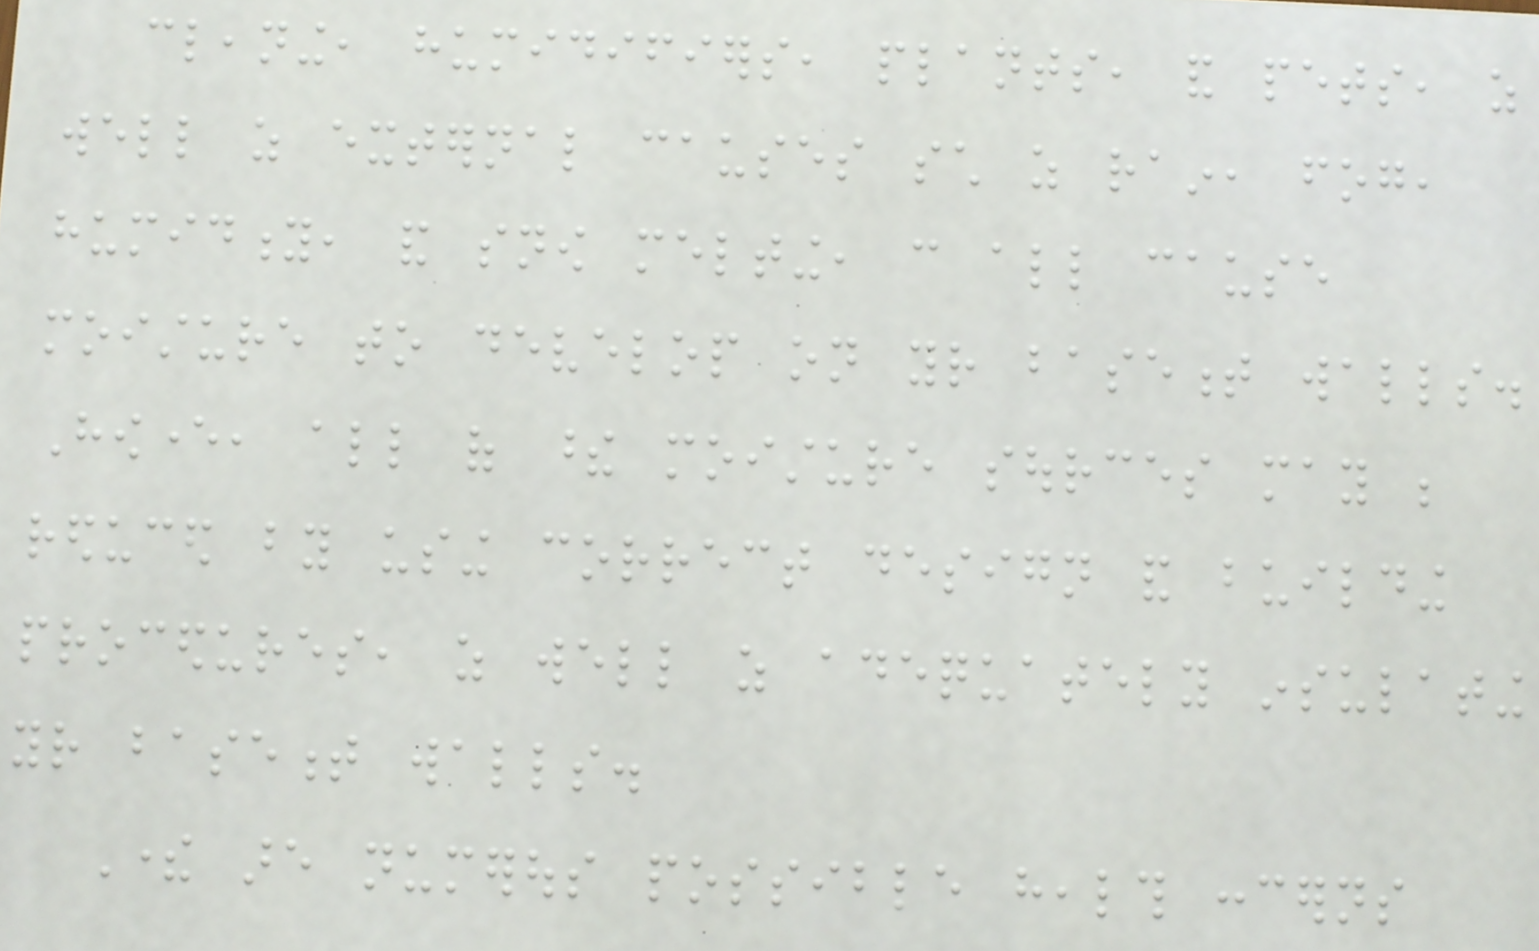cleaning, humidifiers, plants, and pets, as
well as external causes such as rain, fog,
humidity, and snow melting, can all cause
moisture to develop on your basement walls.
However, all of these moisture sources may be
reduced by using correct design and building
procedures, as well as adequately insulating
your basement walls.
There are numerous possible health concerns
